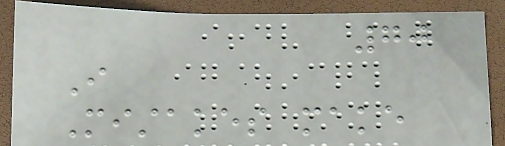70
I
Mistakes make
